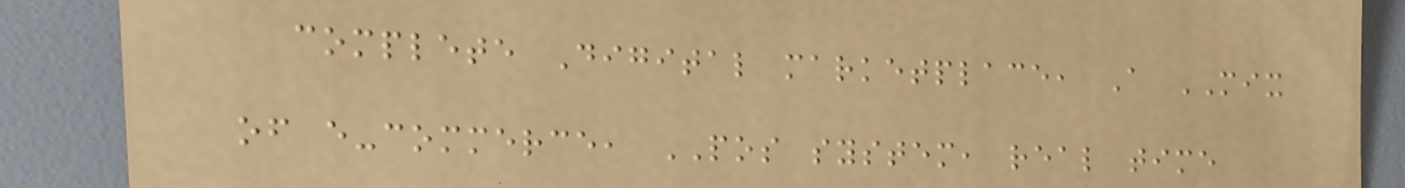complete Digital marketplace, A MIX
of e-commerce, POS system, real time
